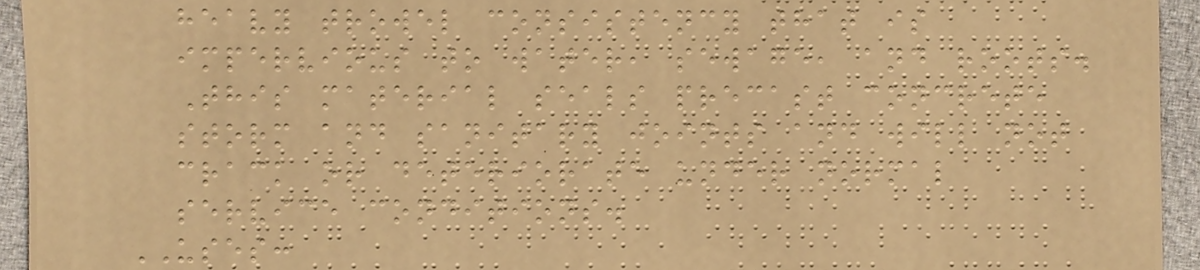heavy trowel consistency that is
impervious to water, sewage, and roots.
This material seals precast concrete
storm and sanitary joints and will not
crack or deteriorate under normal
service conditions.
USES:
